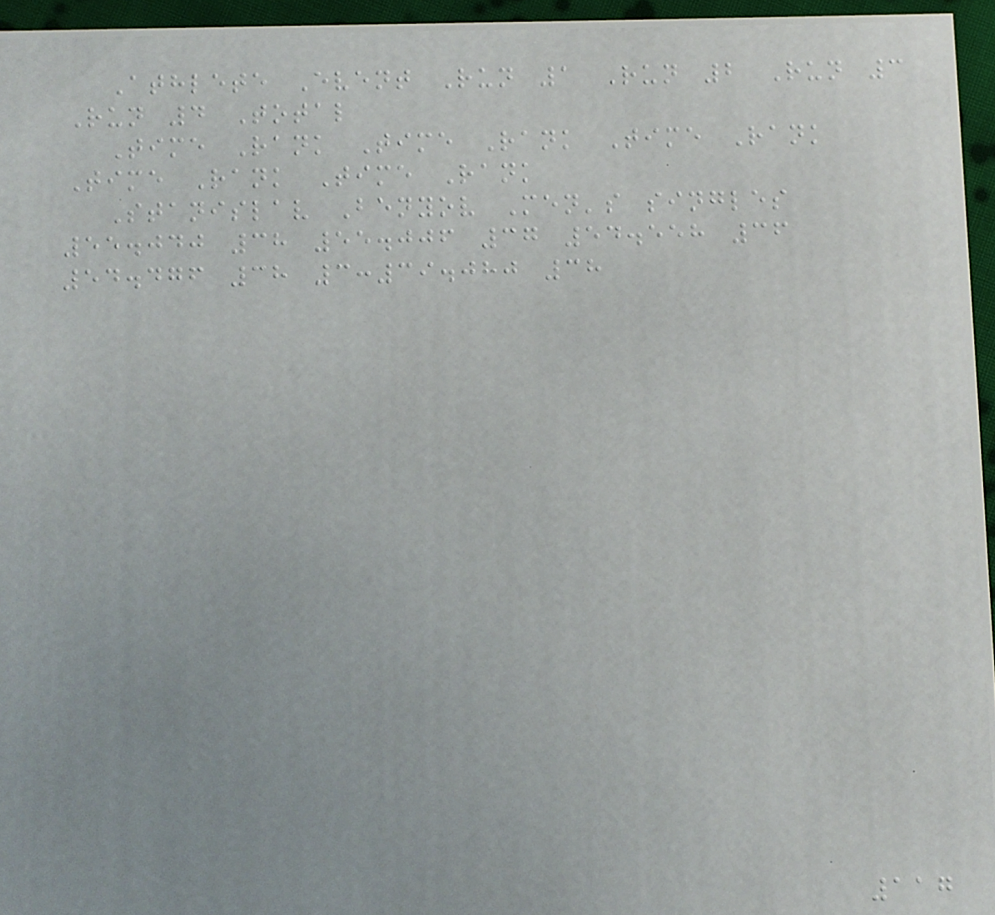Athlete Event Run 1 Run 2 Run 3
Run 4 Total
Time Rank Time Rank Time Rank
Time Rank Time Rank
Stanislav Benyov Men's singles
55.040 38 55.006 37 54.558 36
54.476 38 3:39.080 38
117
